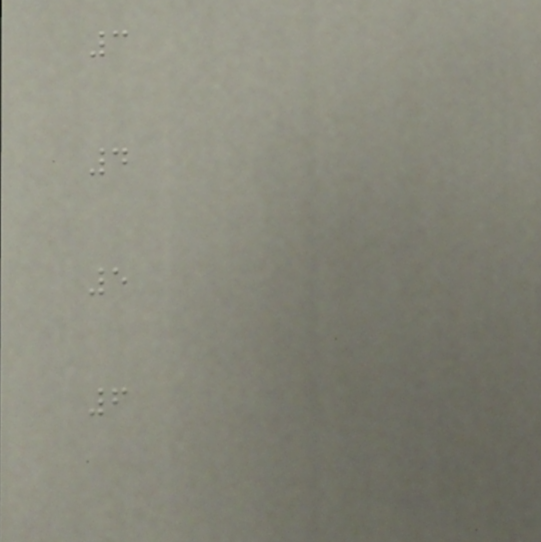3
4
5
6
